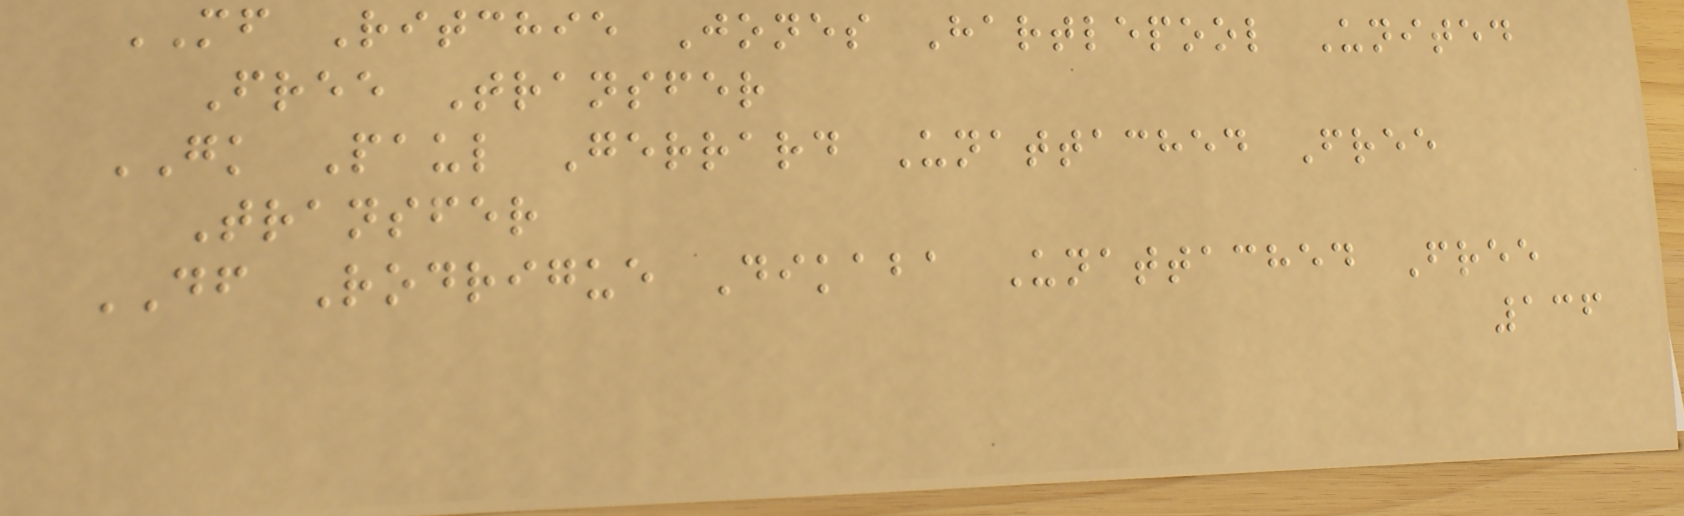MF Ritchie Jones Hartlepool United
Free Transfer
GK Paul Gerrard Unattached Free
Transfer
DF Rodrigue Dikaba Unattached Free
136
